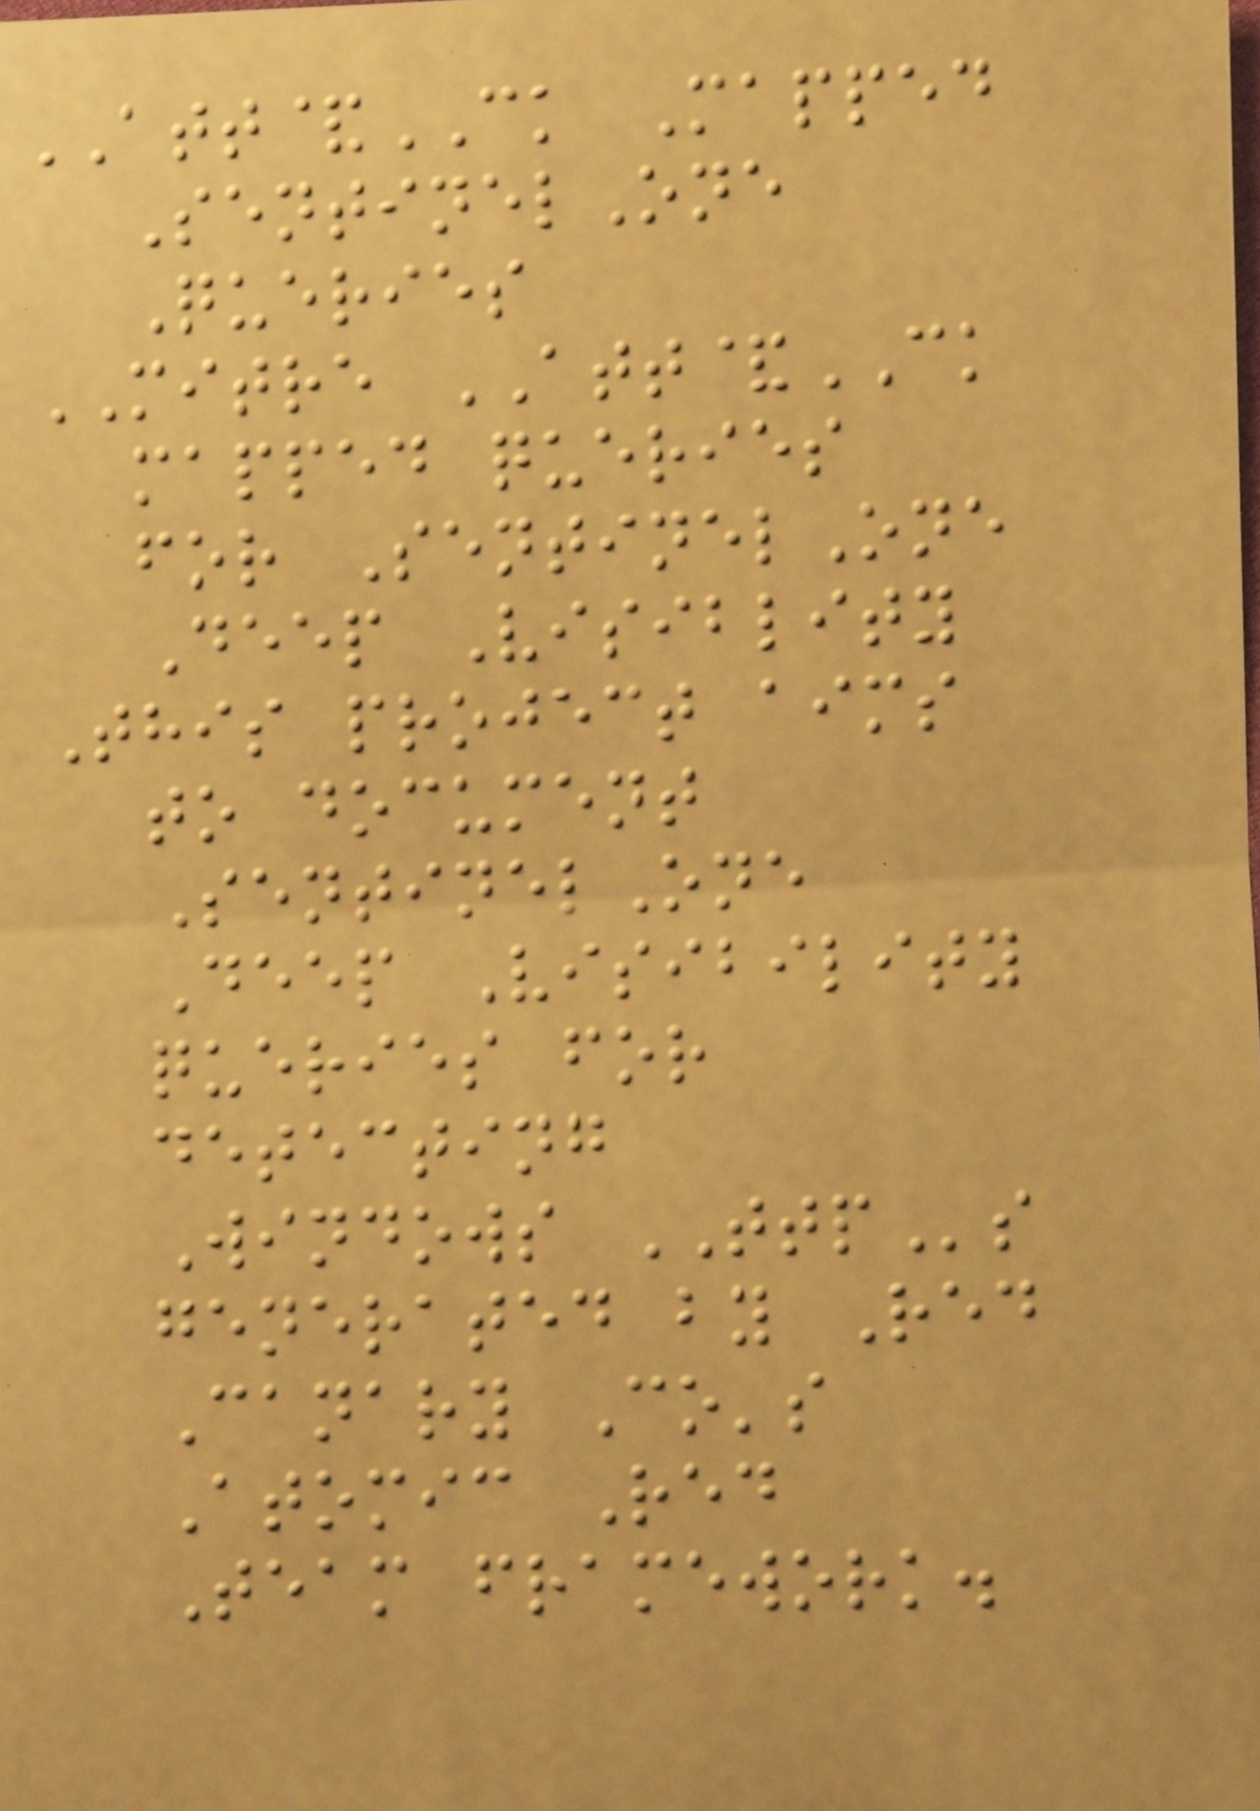ATT&CK Mapped
SentinelOne
Queries
MITRE ATT&CK
mapped queries
for SentinelOne
Deep Visiblity
This project aims
to document
SentinelOne
Deep Visibility
queries for
detecting
Windows TTPs
generated by Red
Canary Co's
Atomic Red
Team framework.
